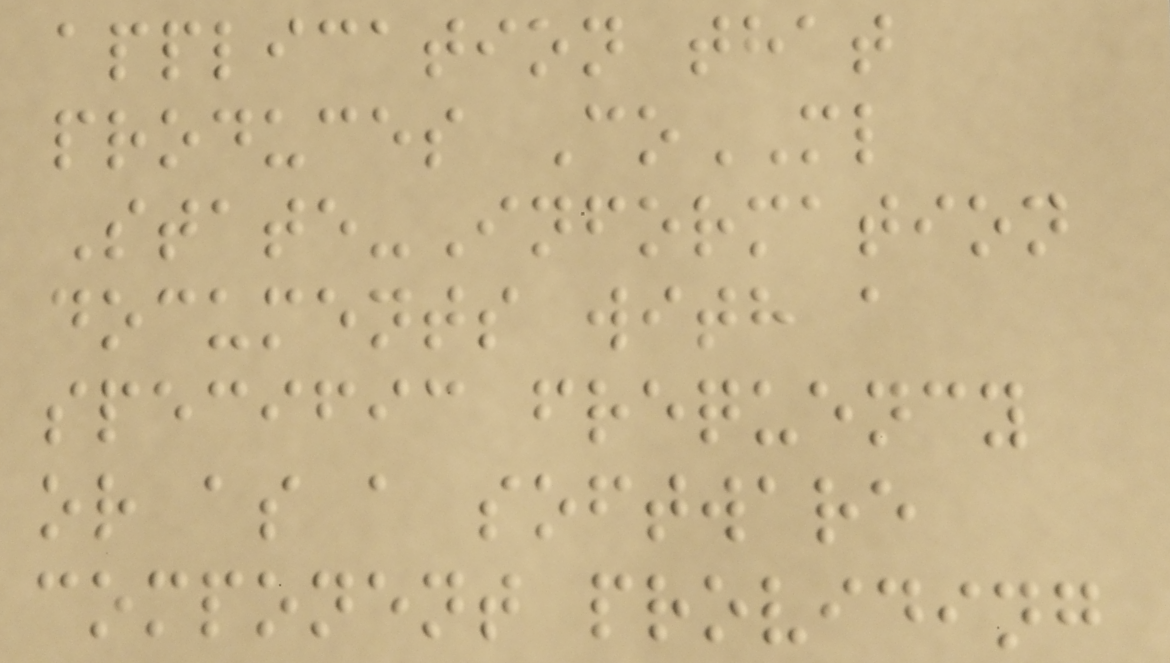application that
produces CoML
State-Information
documents with a
specific frequency
or as a software
component providing
